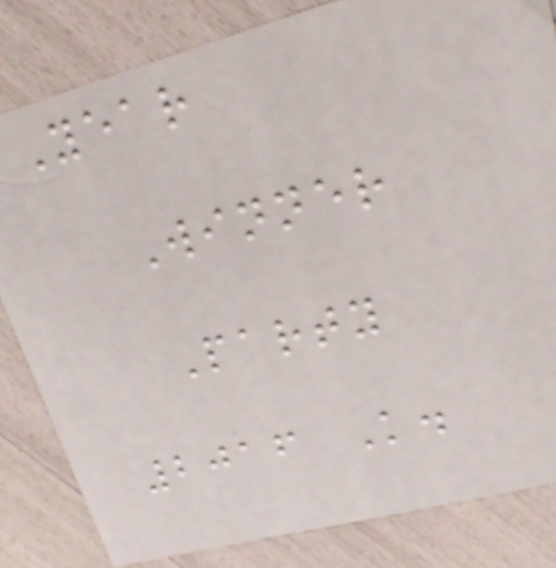Year
Winner
Party
2016 K.
